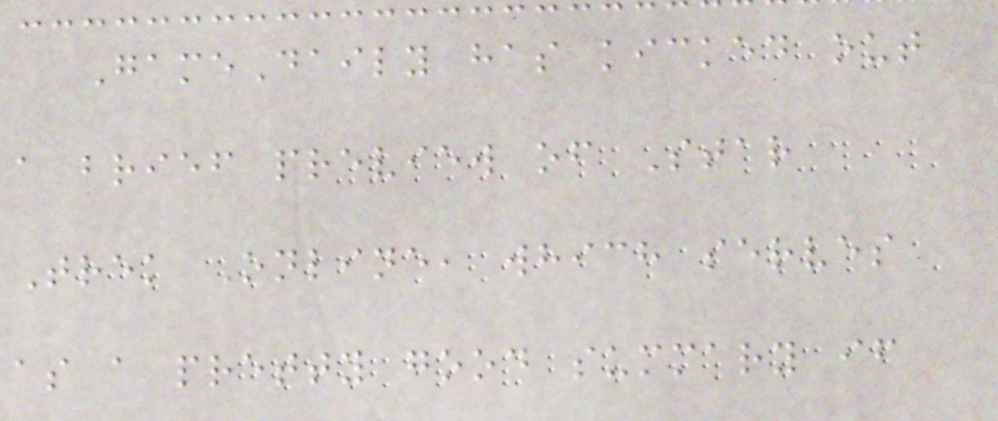GameDaily has kicked out
a brief preview of Star
Trek Online, which serves
as a pretty good summary if
